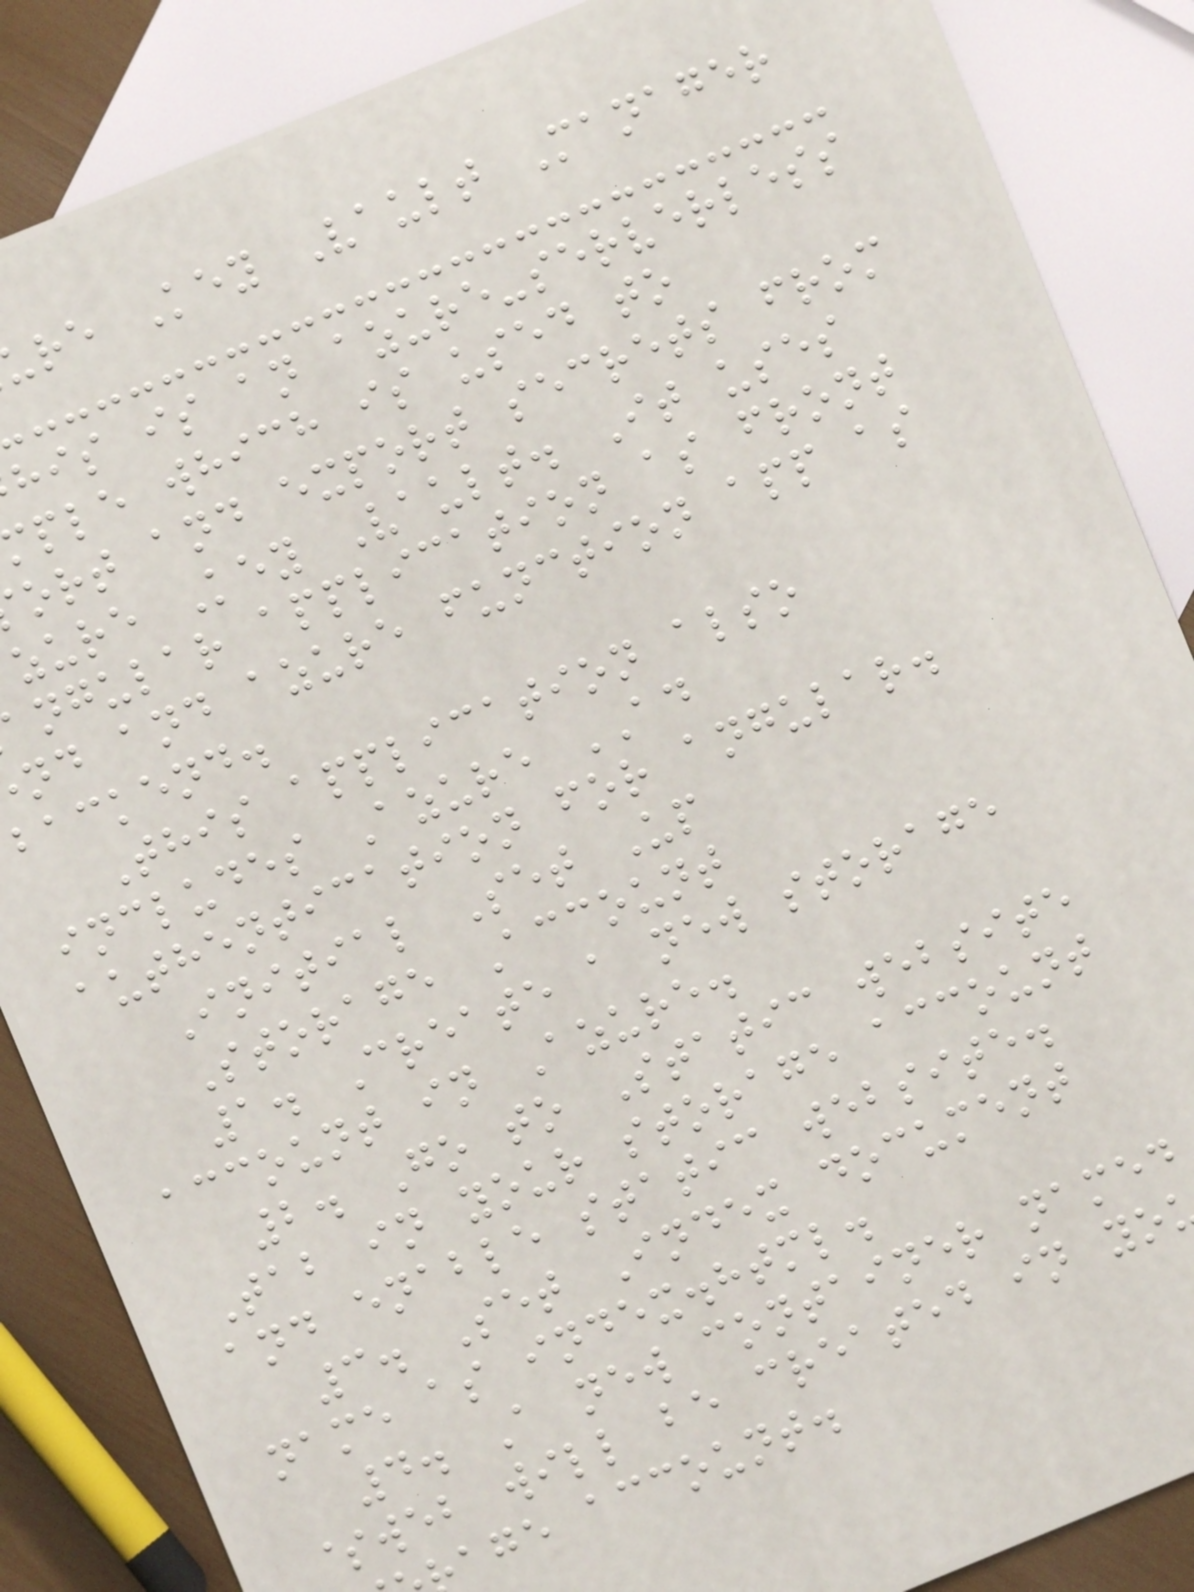re Key Vault Manager
his is an azure-serverless
ple which is used to
ort and export secrets from
zure Key Vault. It uses
ngular application as front
nd and azure function app as
backend.
This application also
includes Azure AD
authentication for angular.
Initial Set Up
Storage Account
1. Create a new storage
account in Azure.
2. Go to Static website
Tab in your storage account
and enable static website.
3. Set Index document
name as index.html.
4. A new container named
$web will be created in yo
age account.
